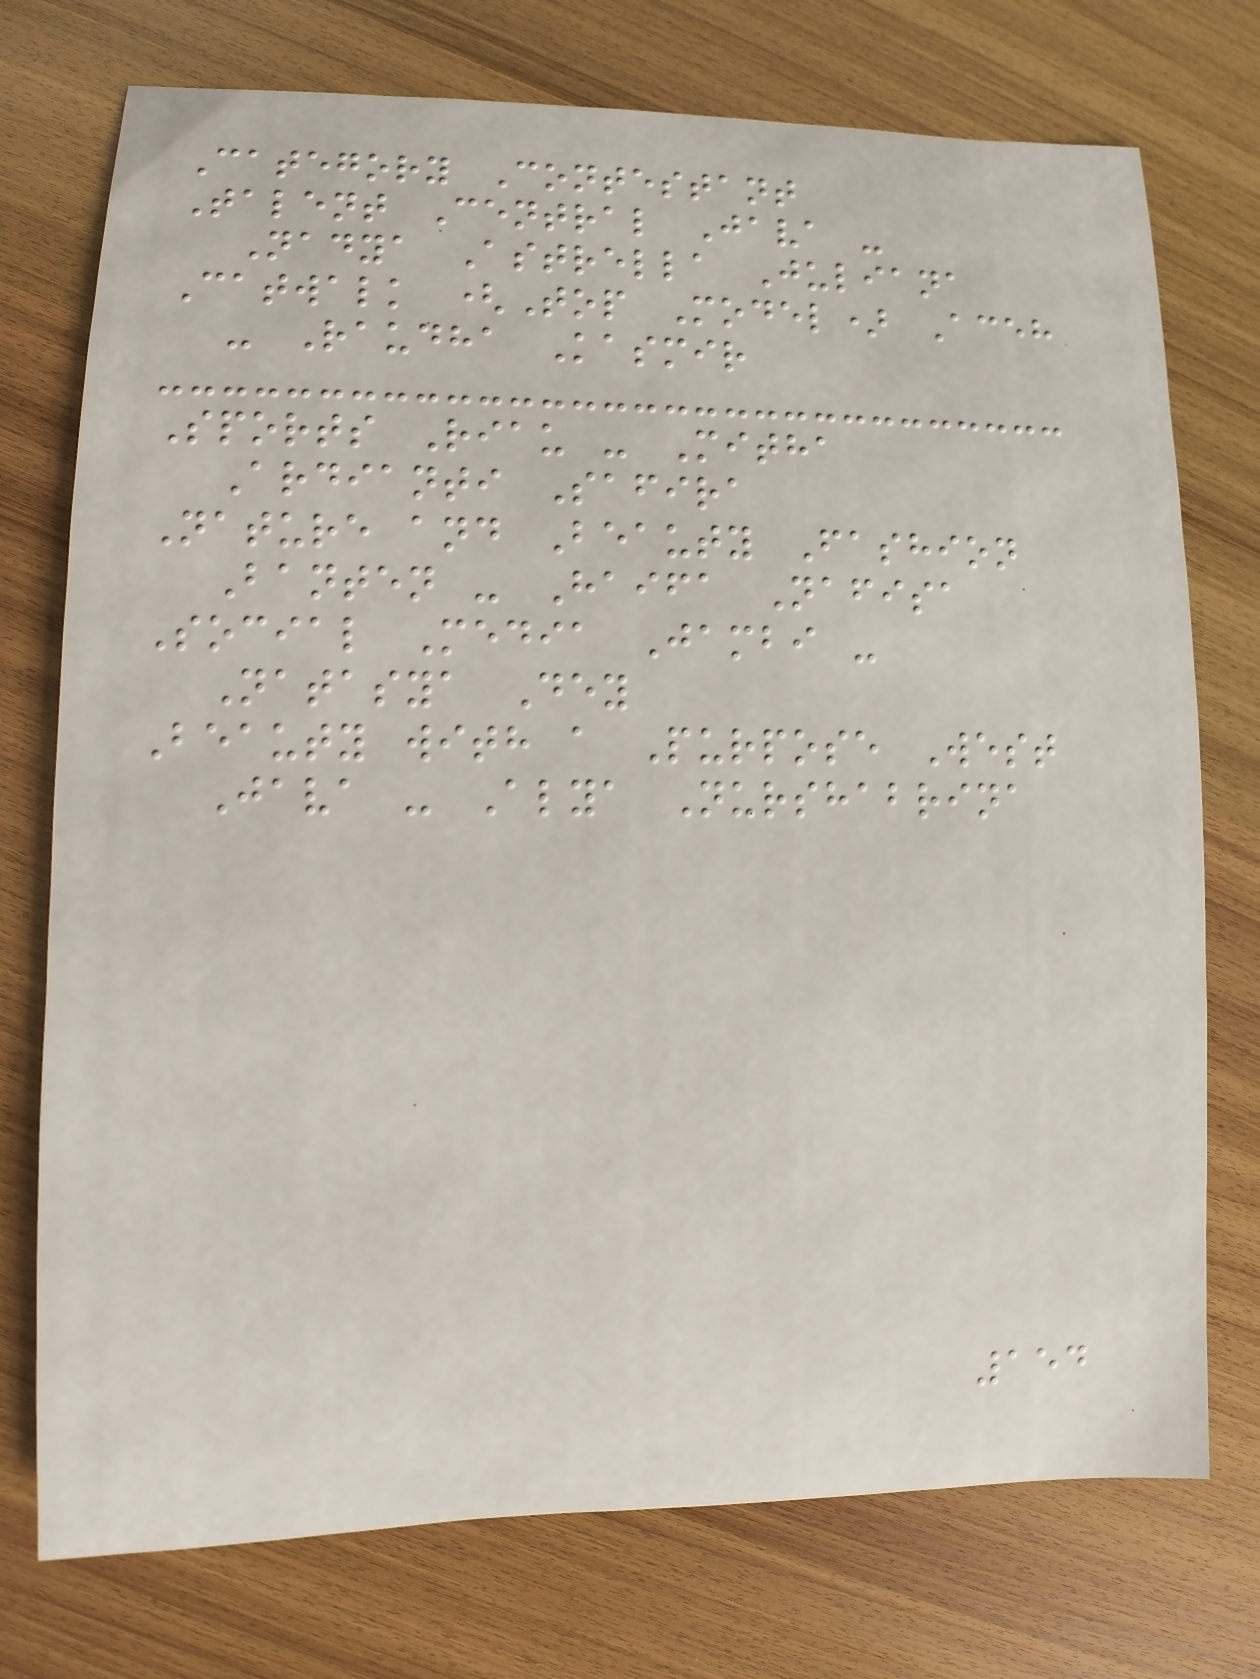Category Contestant
Talent Central Java -
Nadya Astrella Juliana
Catwalk (Top Model) Aceh
- Raudha Kasmir
Sports Riau - Mitha
Ardianti Safira
Nature and Beauty Fashion
Banten - Haifa Nafisa
Social Media Jambi -
Natasya Dey
Beauty with a Purpose West
Java - Alya Nurshabrina
154
